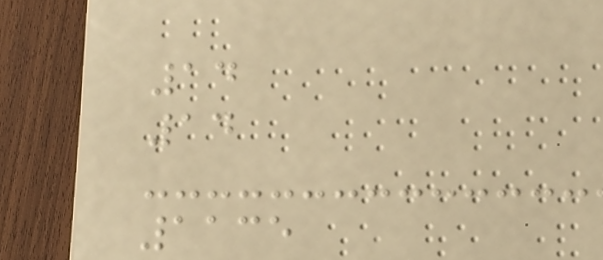14
14
1135
